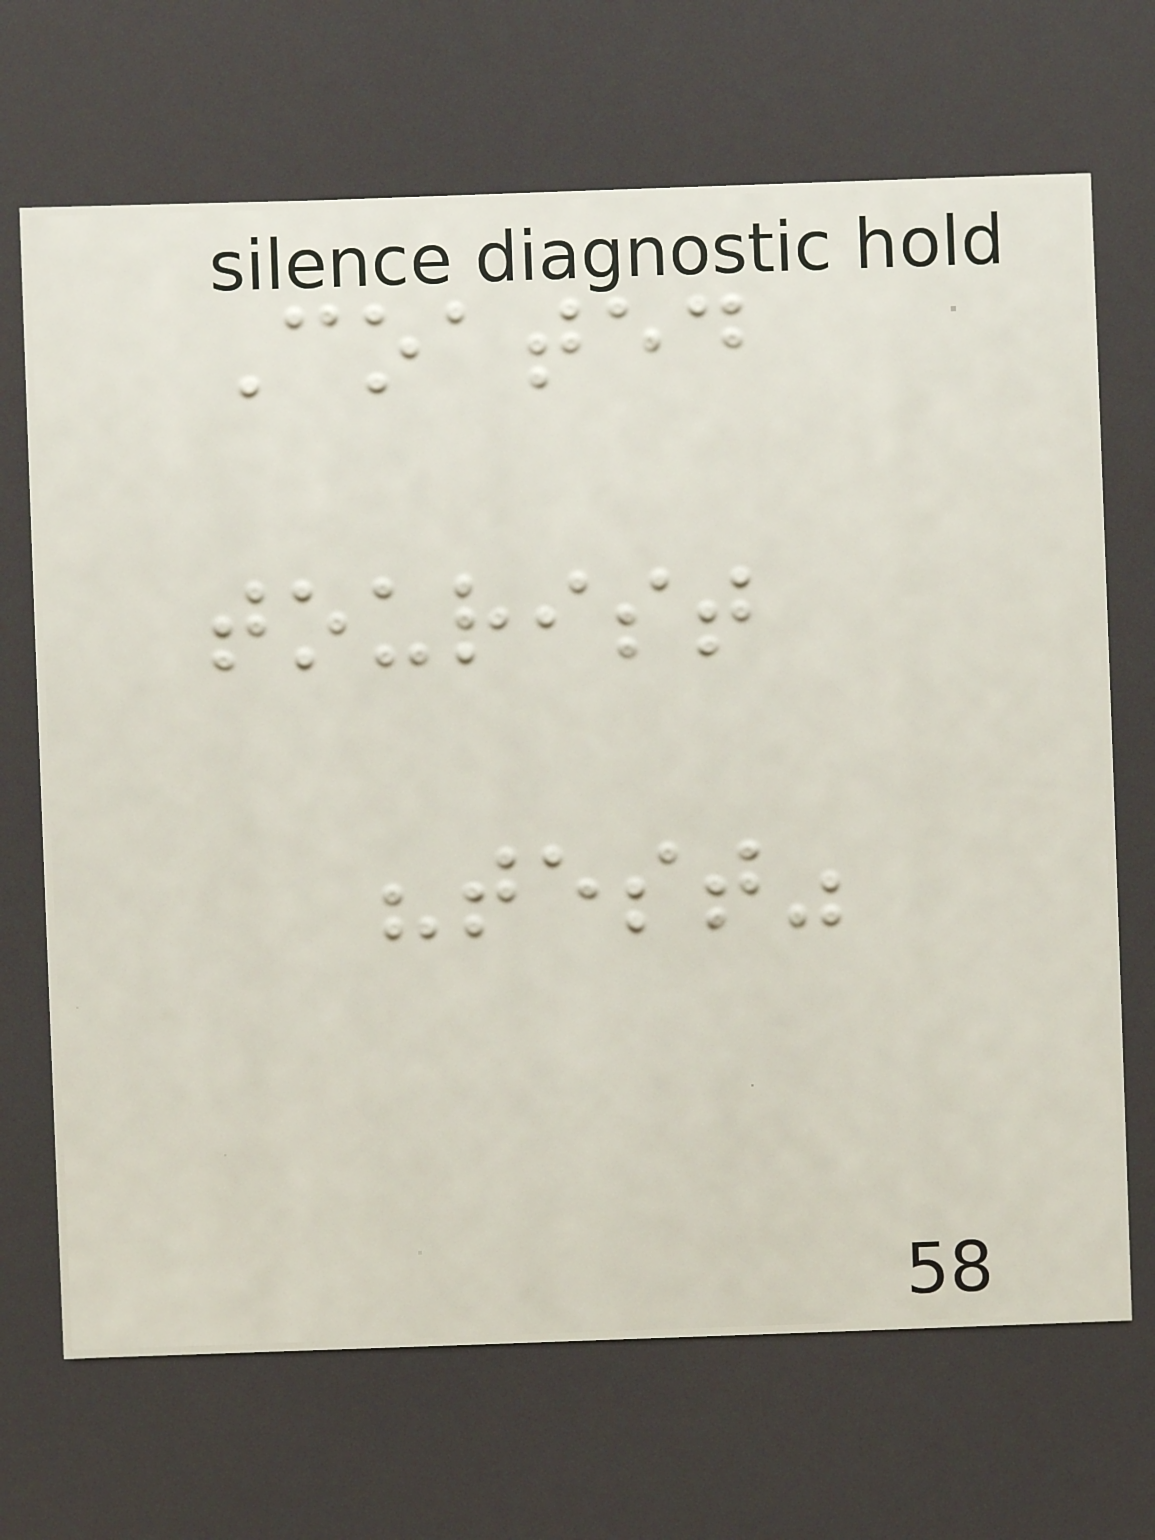Coated
tourist
"test"
